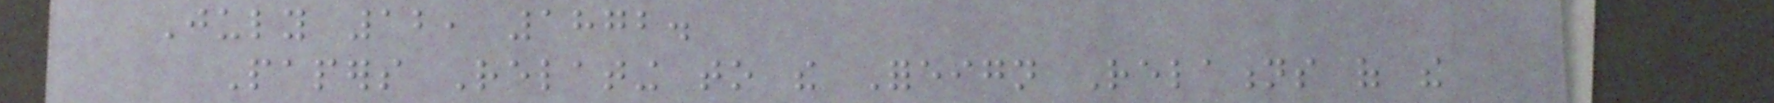July 12, 1872.
Papers Relating to the Foreign Relations of the
